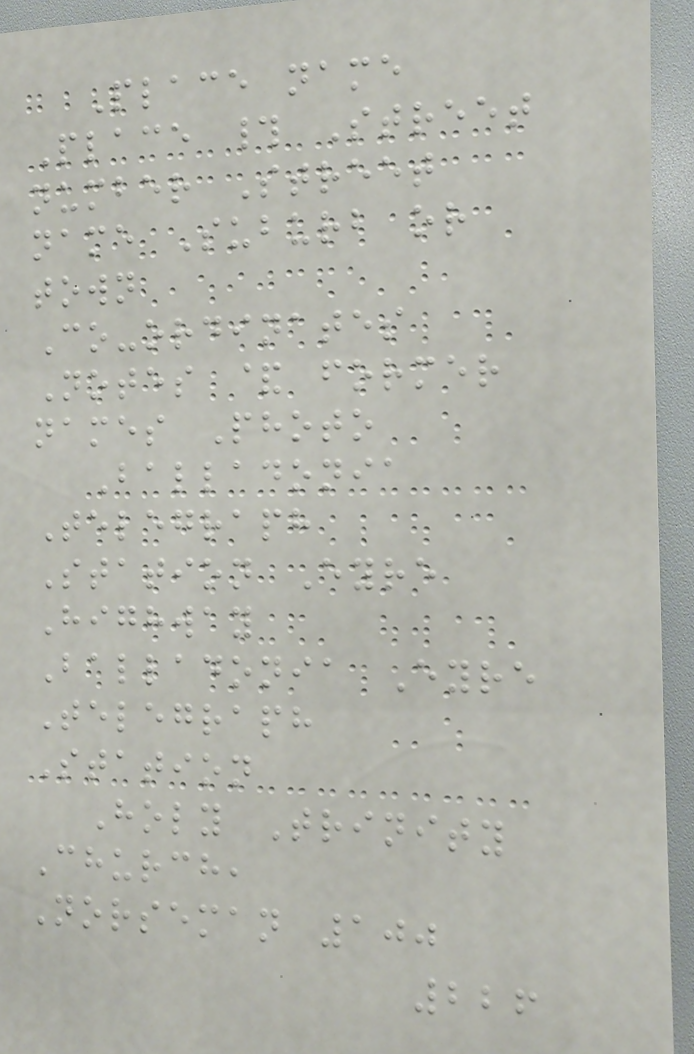Place name
Place # Street
number Street
name Suburb or
town
Co-ordinates
Notes & former
names Photo
Balladonia
Telegraph
Station Eyre
Highway
Balladonia Eyre
Telegraph
Station
Holy Trinity
Church,
Norseman 100
226
